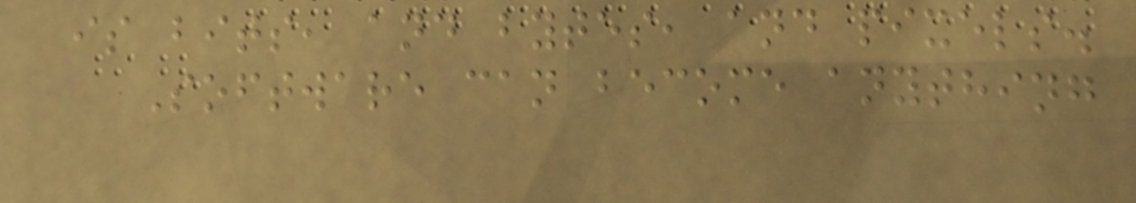is bits, and bytes, and pixels.
Software can become anything
